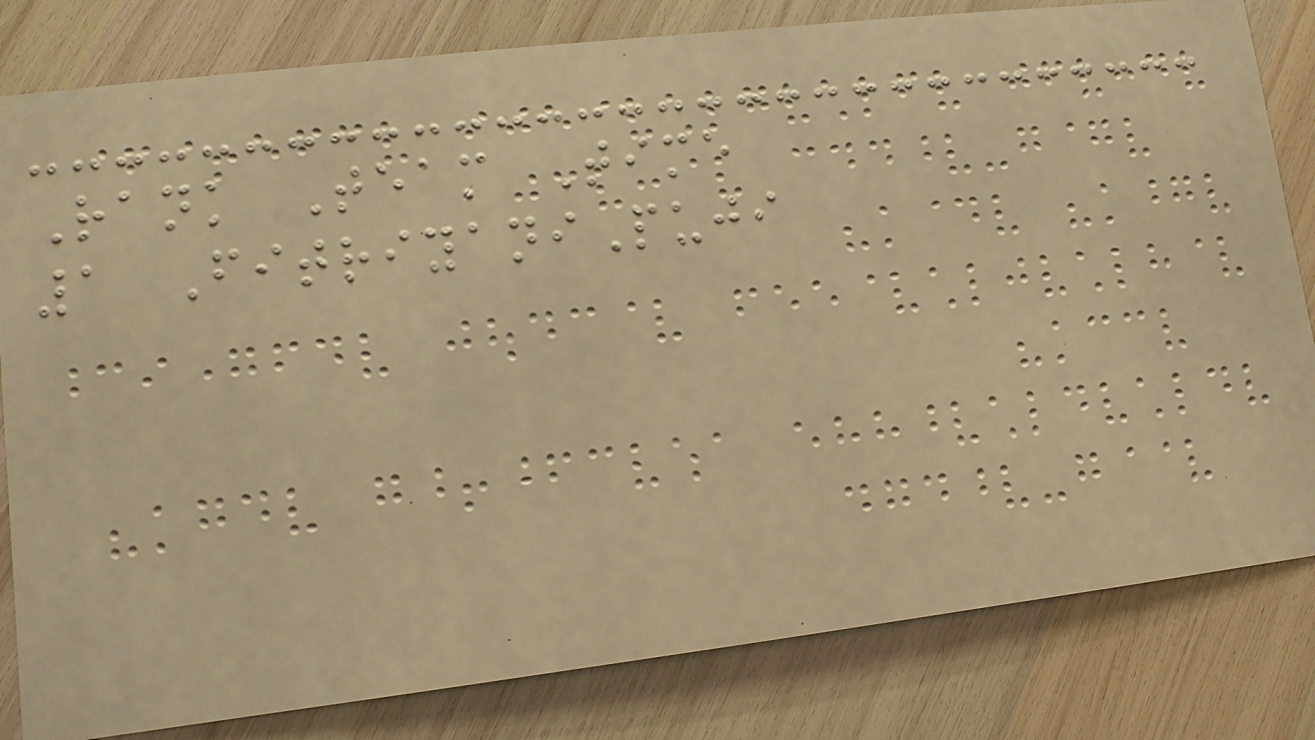Rank Team Time
1 FitriyaniPuji
